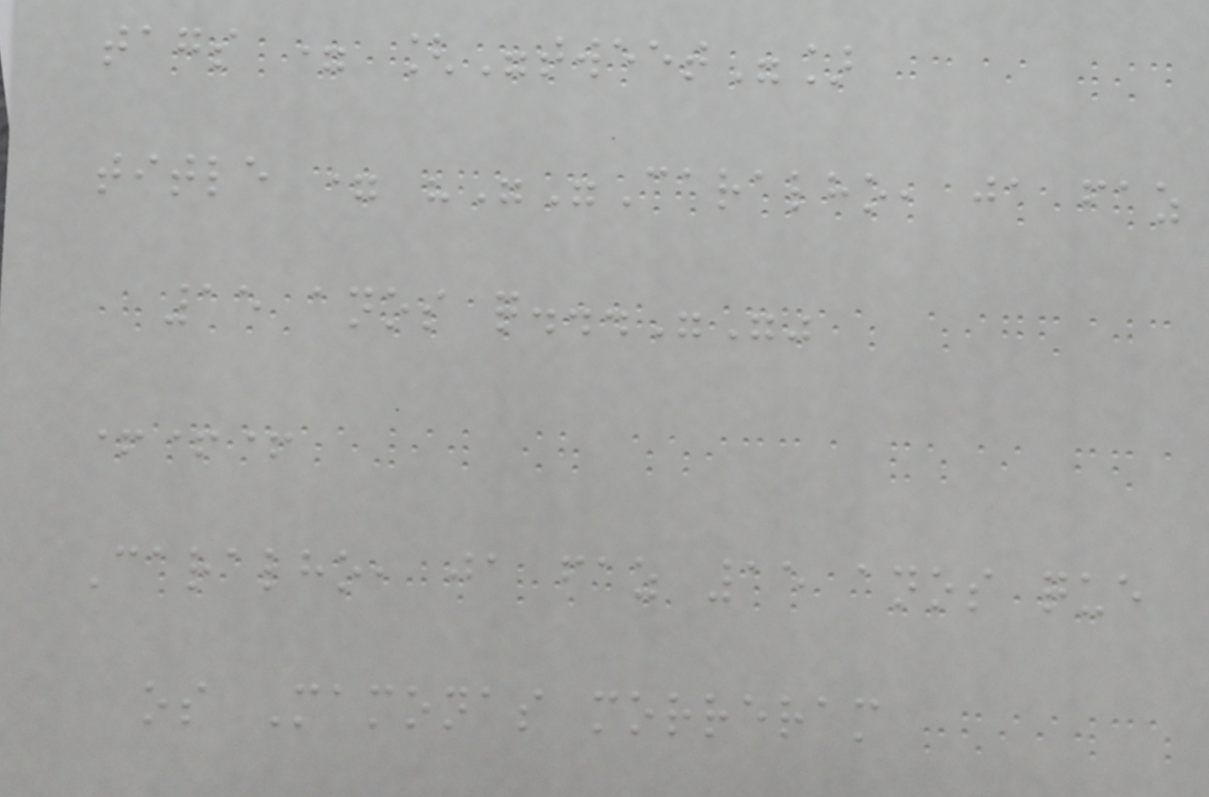tags = ["tweet"]
title = """Caralho, ja faz
15 anos q..."""
+++
Caralho, ja faz 15 anos que
os Mamonas morreram
